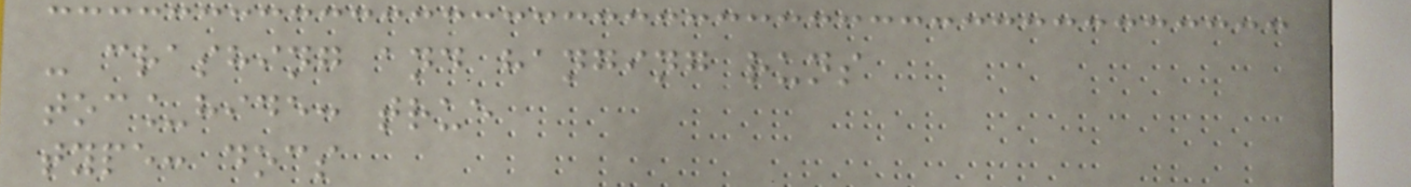- crashing and hanging runs
toc_hide: true
type: docs
